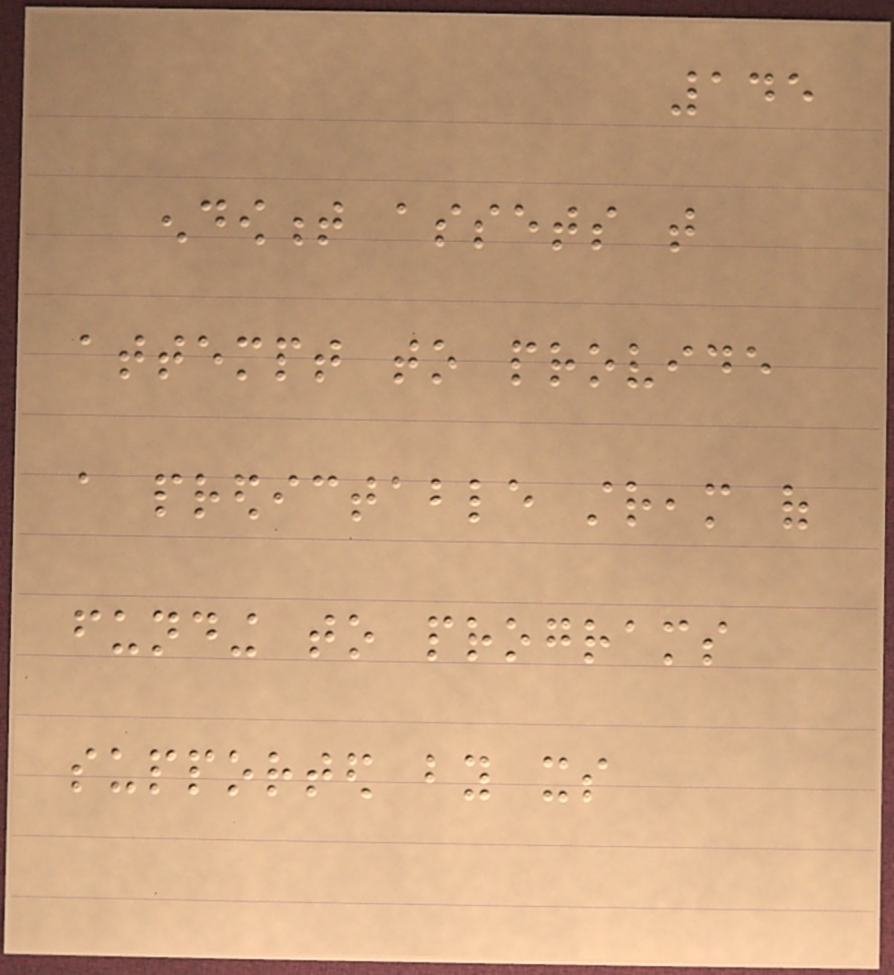145
endowment assets that
attempt to provide
a predictable stream of
funding to programs
supported by its
